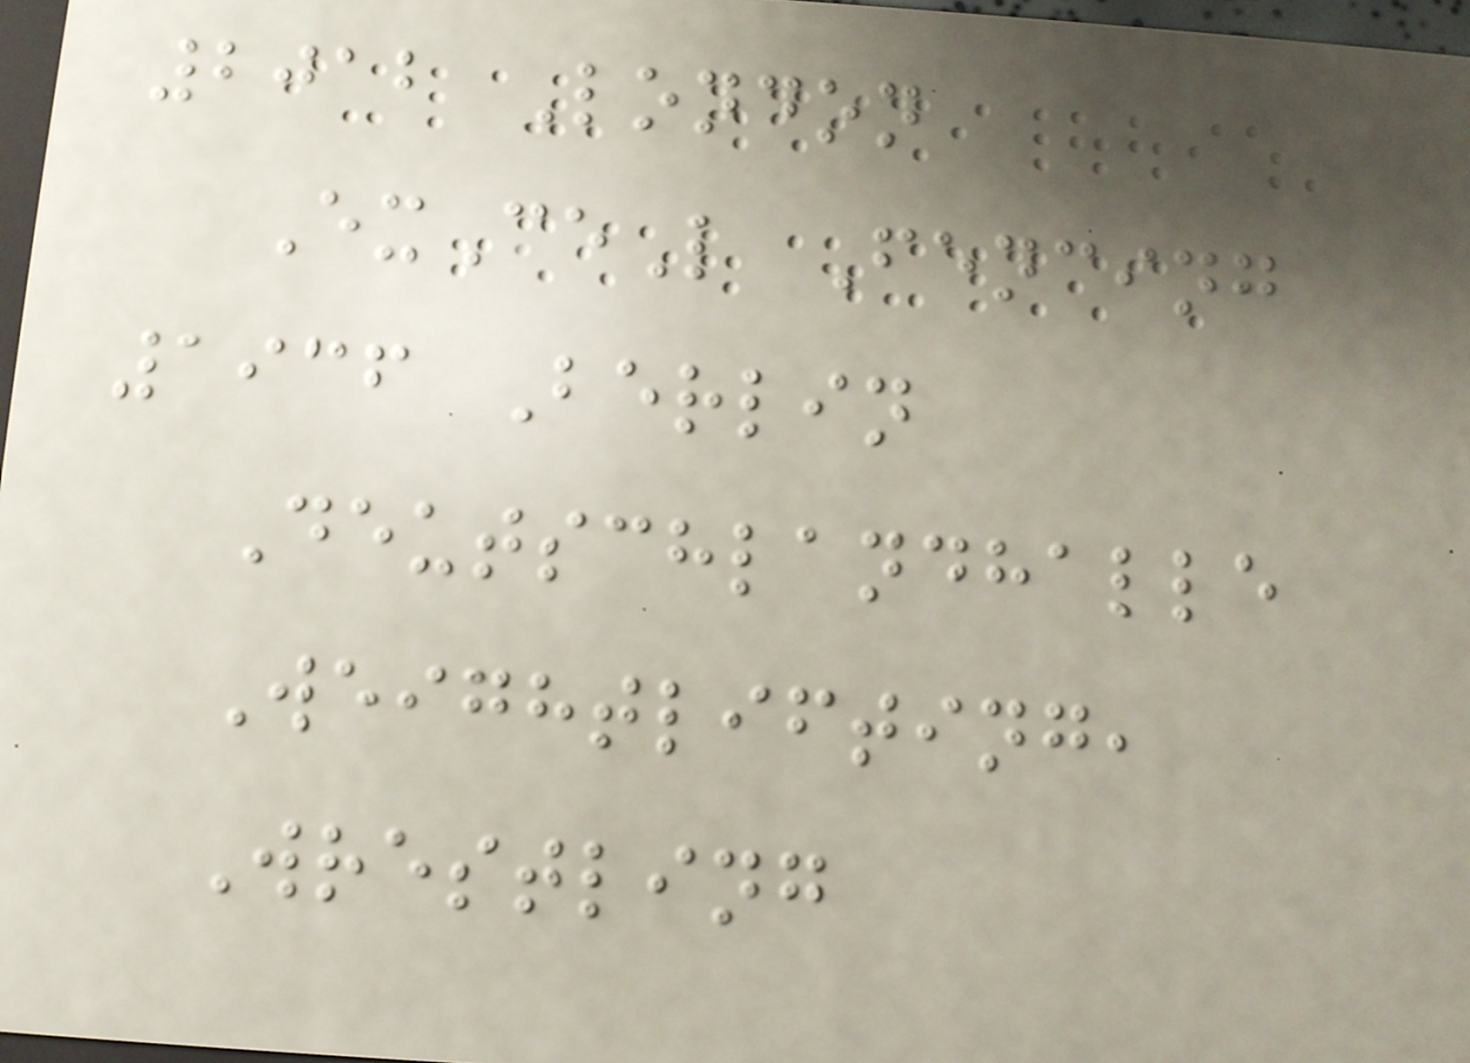2012 London
ExCeL Fencing
1936 Berlin
Deutschlandhalle
Weightlifting,
Wrestling
